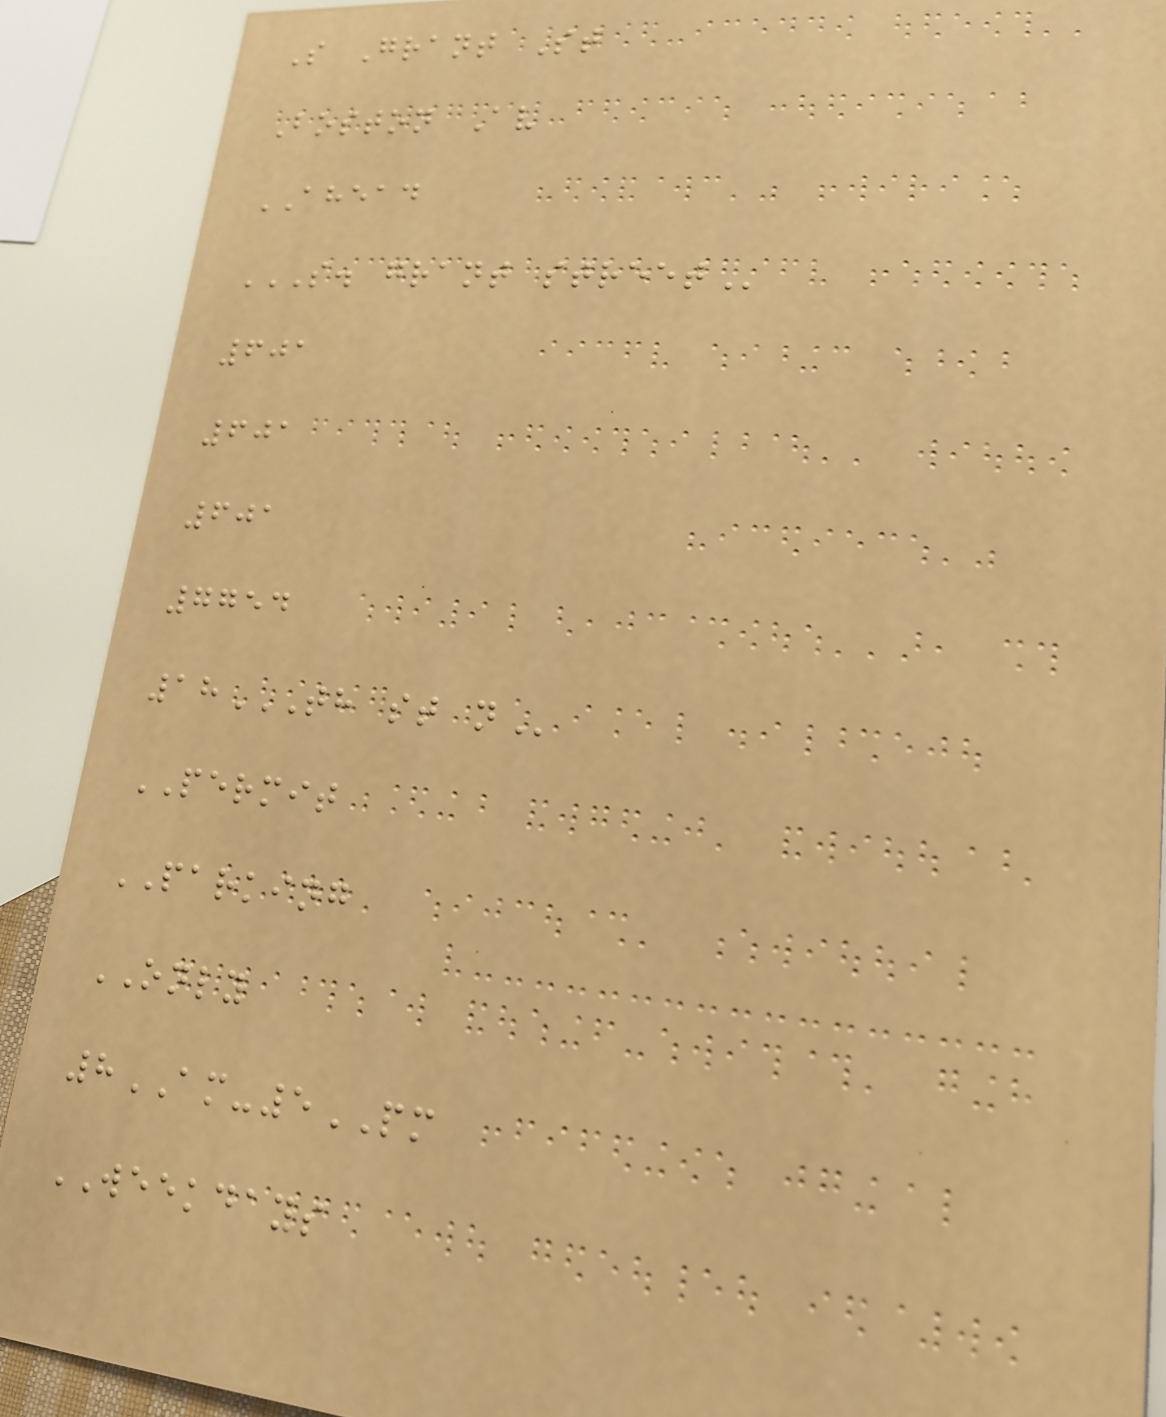S Grant St
Boston Av
AHEAD
S. GRANT STREET
601
601
601
7754
18TH ST N
PERMIT
PARKING
ONLY
8AM-5PM
WEEKDAYS
